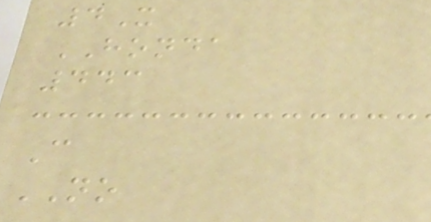4X
HONDA
443
C
NO
